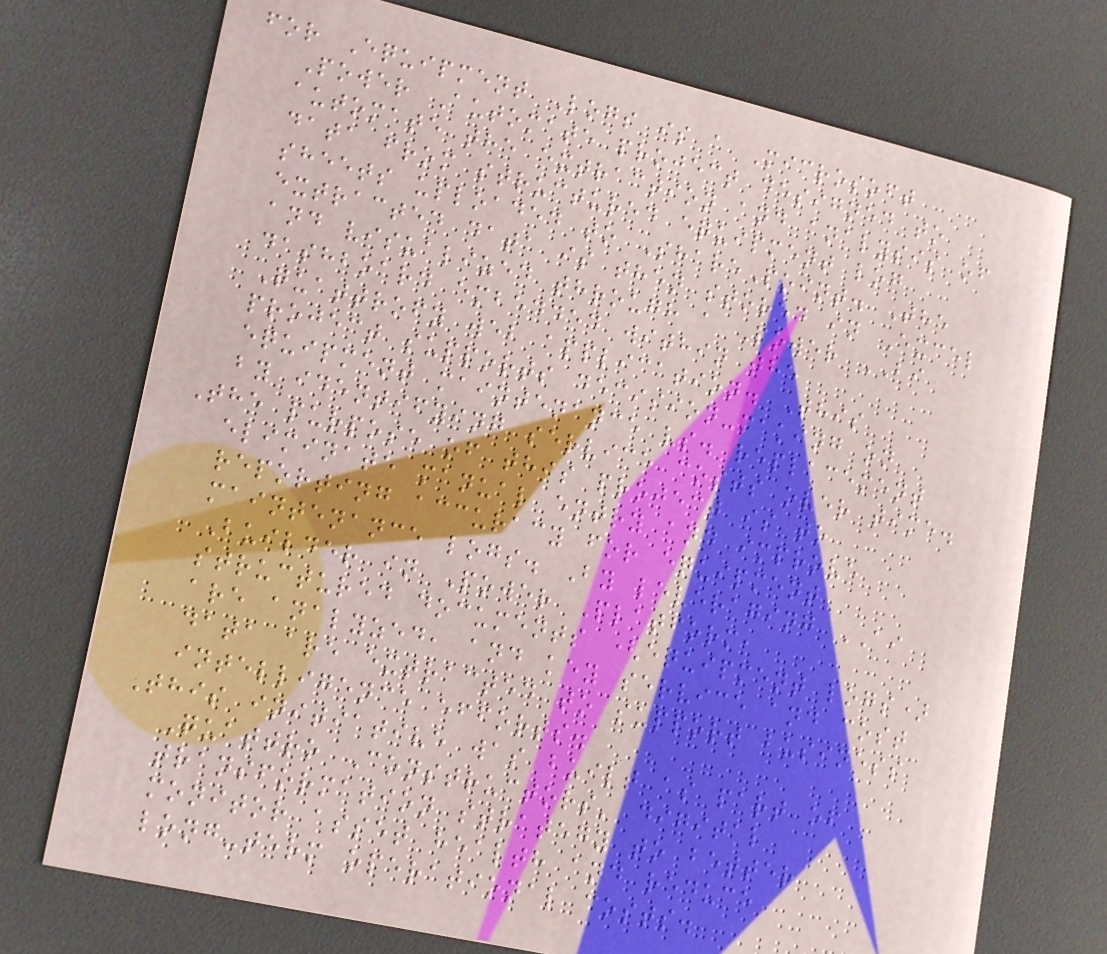for Equipment Logs is a Microsoft
Power Automate project designed to
automate the extraction and analysis of
data from structured equipment log
sheets uploaded to SharePoint. The
extracted data is then stored in Excel
and visualized through a Power BI
dashboard embedded within the
Quattrofy web application. This
project supports decision-making on
equipment maintenance vs. replacement
by identifying service costs over time.
The purpose of this project is to
eliminate manual entry and improve
reporting accuracy for equipment
maintenance logs. By leveraging AI
Builder in Power Platform,
structured documents (equipment logs)
are analyzed, and key service and cost
data are extracted to support business
intelligence efforts.
This initiative was built as part of
Quattro Constructors' digital
transformation strategy to better
monitor asset health and reduce
long-term operational costs.
